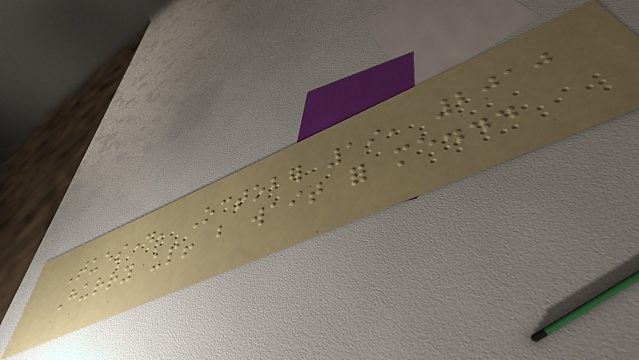Tuesday, October 19, 2010
Hurry up! but wait for me...
